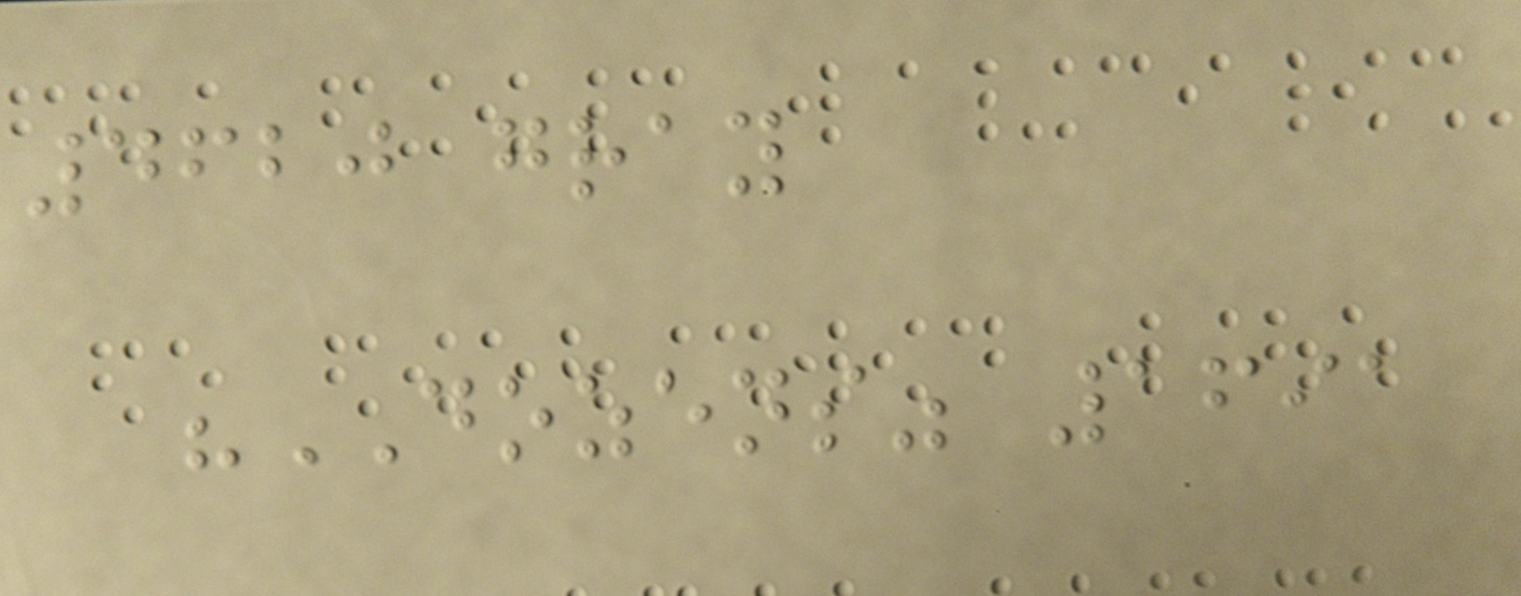4620 gray
"DOZENS" 1691
